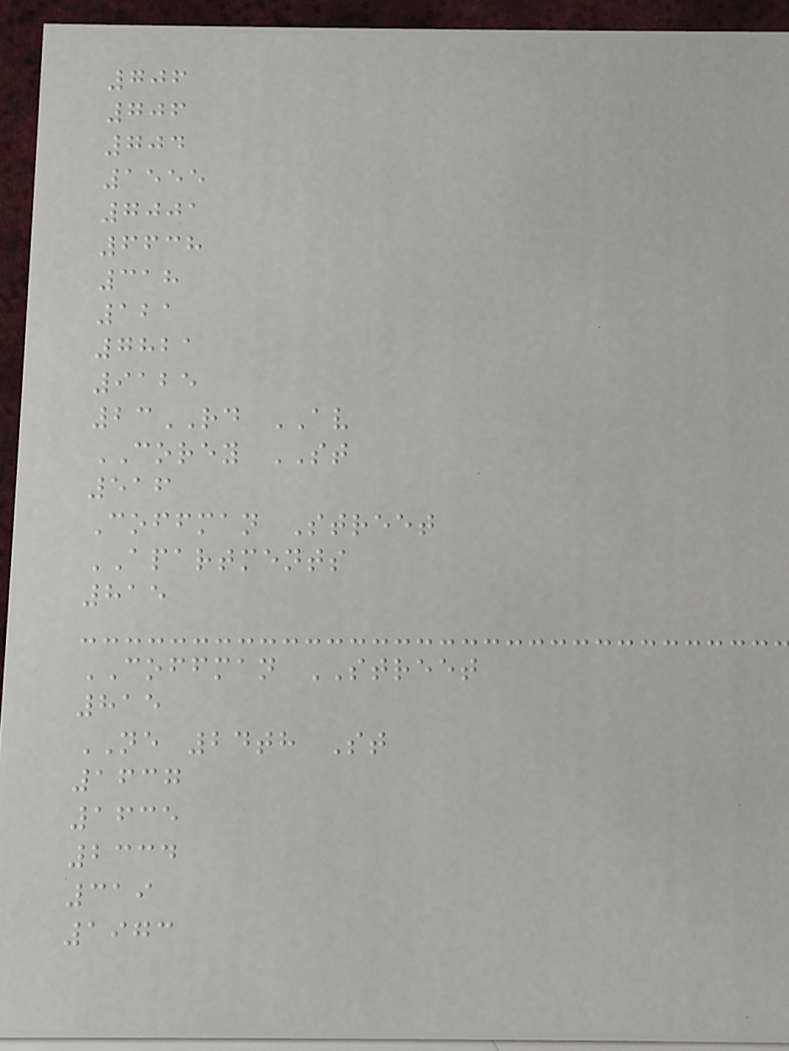706
706
704
1555
7001
6638
318
121
7821
9125
23RD AV
COREY ST
516
Coffman Street
APARTMENTS
815
COFFMAN STREET
815
NE 24th St
1637
1635
2334
319
1973
